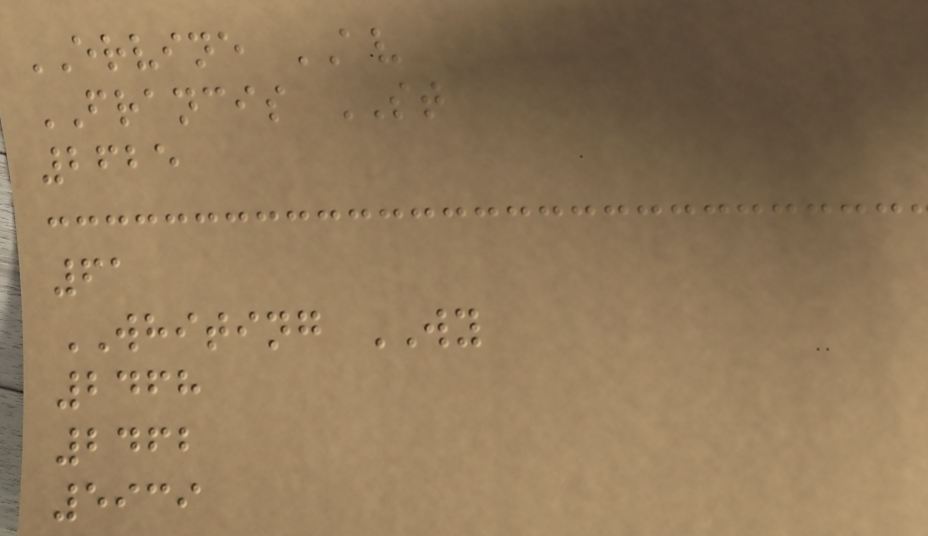ERVINE AV
FRANCIS ST
2625
61
WHITING WY
2468
2462
5939
